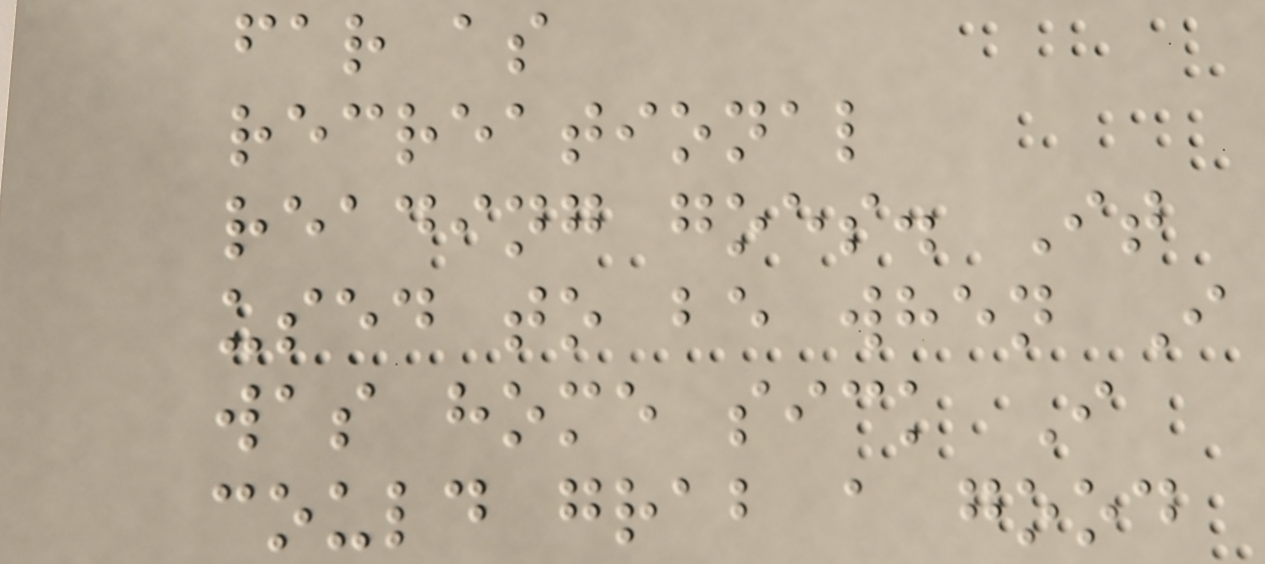far as
recreational
reading goes. It
used to be when I
was home sick I
could grab a good
